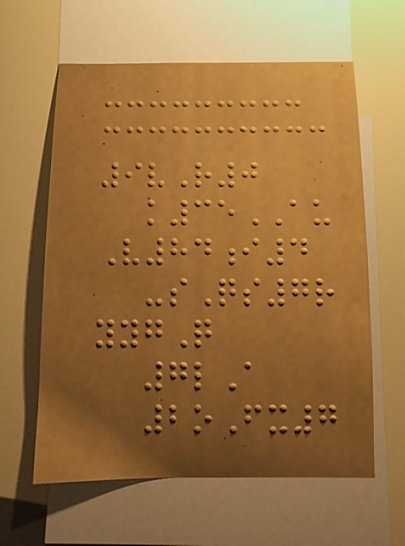9vR0
k35AU
V84i4
-sQs7r
yygQ
7lA
2oFx7
